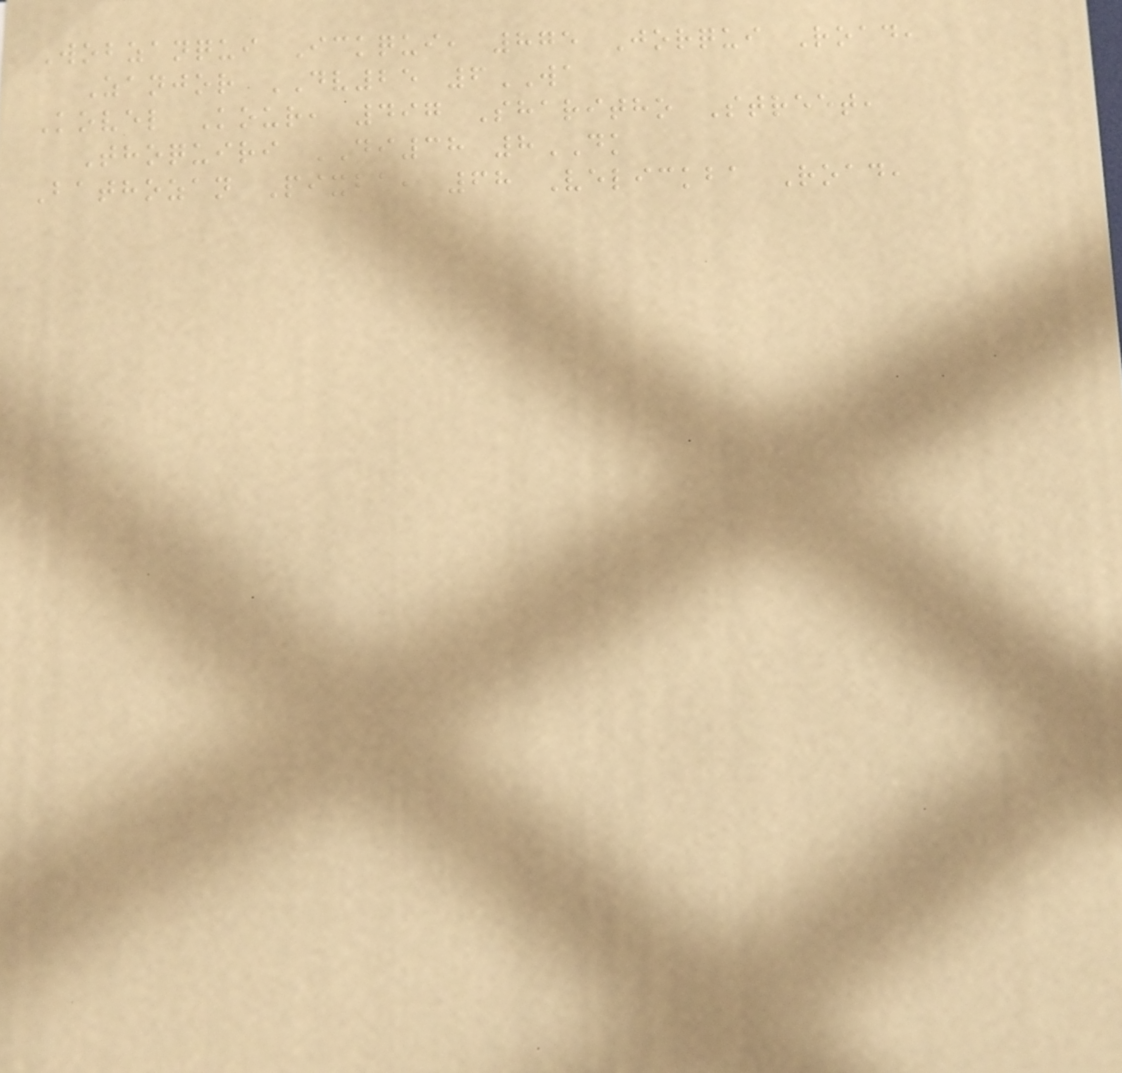Wobzanqui Ickqui, 875 Jorqui Road,
Zanjor DV25 6WA
Kovel Kour, 497 Sharitho Street,
Thoquiri DI38 8DK
Bathozan Pixba, 68 Velickba Road,
